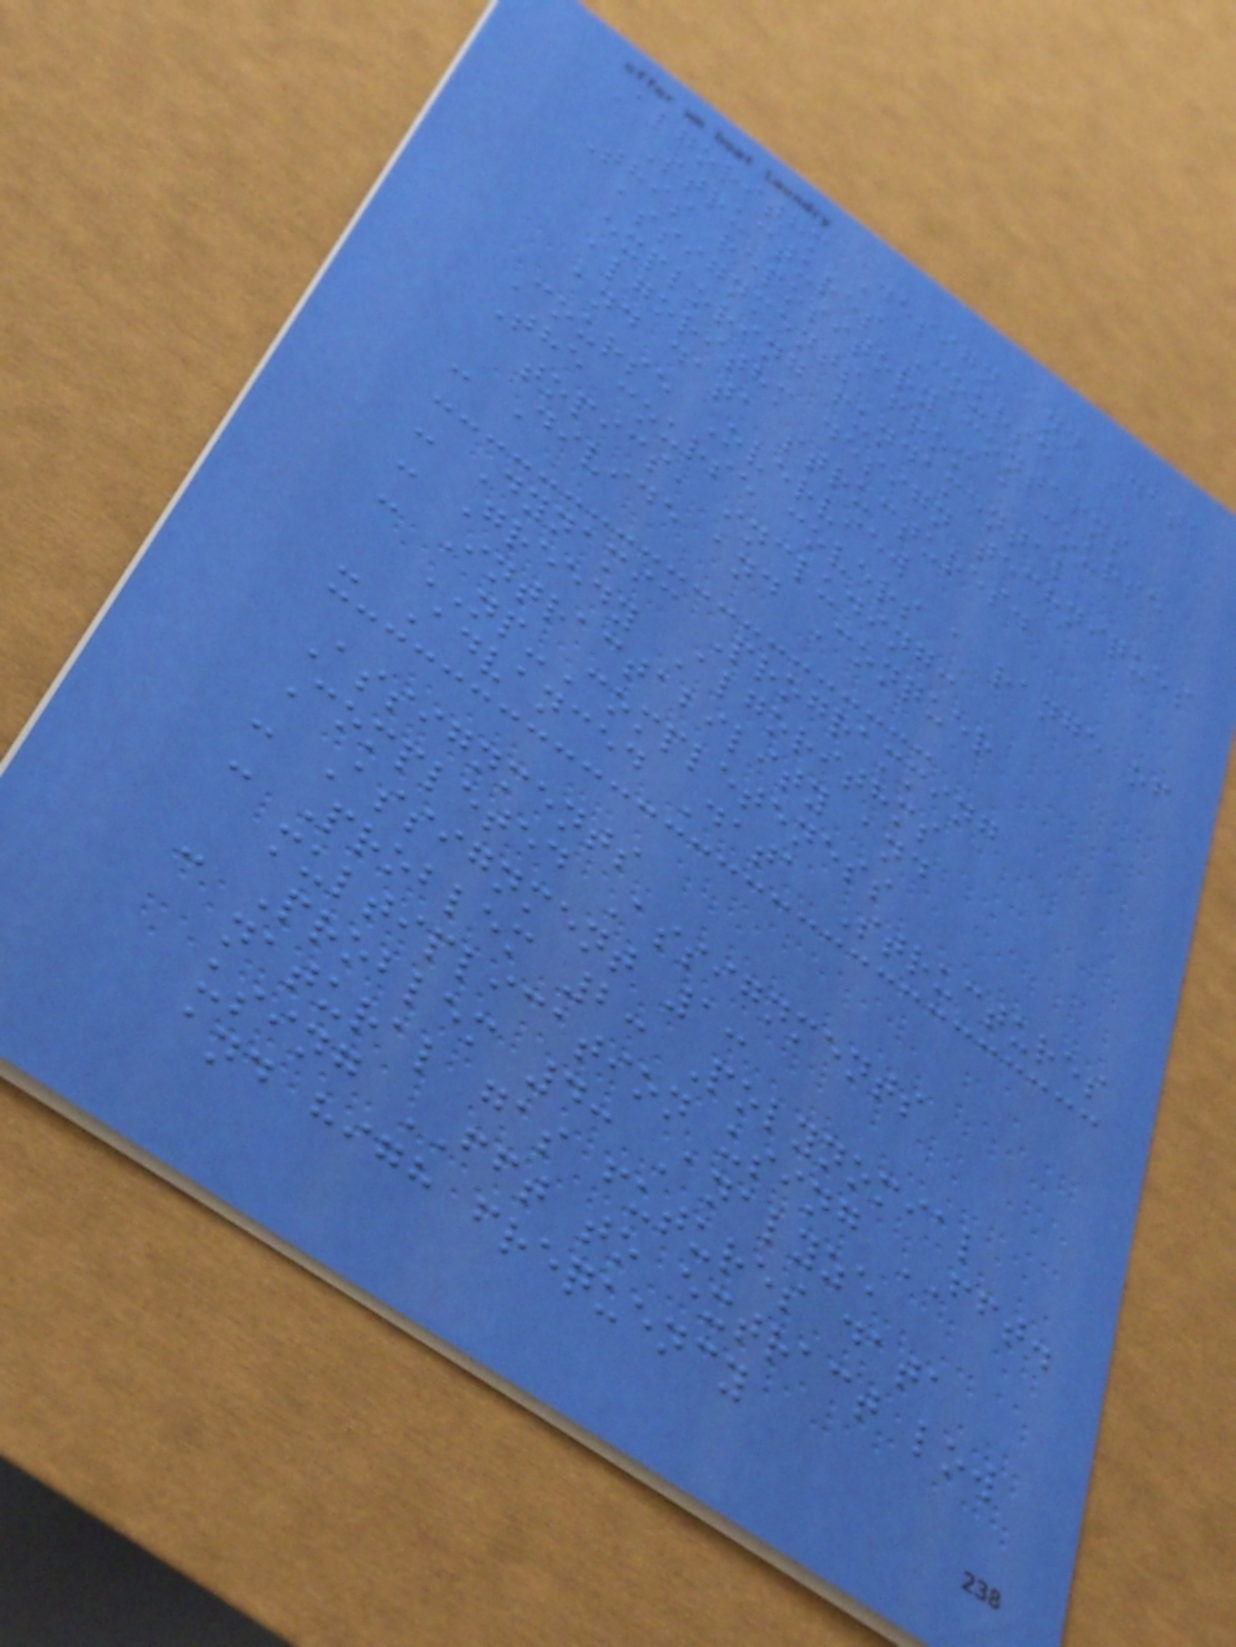Algorithm Design and Data
Structures Course
This repository contains
assignments from a course
exploring fundamental
algorithm design techniques
and data structures.
Course Overview
The course covers a range of
topics, including:
- Divide and Conquer
- Dynamic Programming
- Greedy Algorithms
- Intractability and
NP-Completeness
- Advanced Data Structures
Assignments
Completed Assignments
- Assignment 1:
- Problem 2: Polynomial
multiplication using FFT.
- Problem 4: Analyze
natural gas futures data
using FFT to extract low
and high frequency
